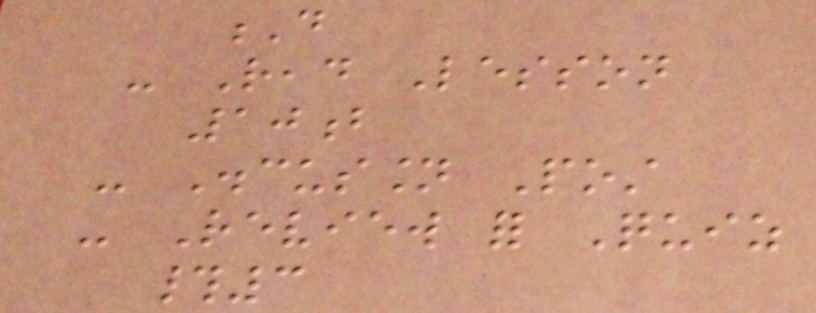D
- Read Lesson
10b
- Discussion Post
- Review for Quiz
#3
